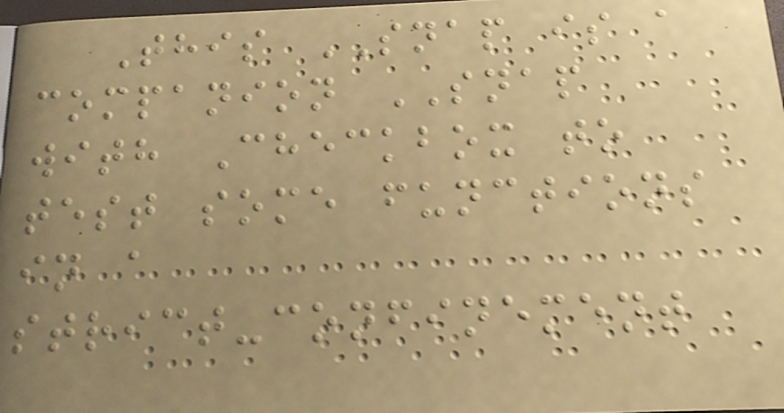This SNAP is a
companion SNAP
with Checkbox to
test some functions
in a
strict-confinement
